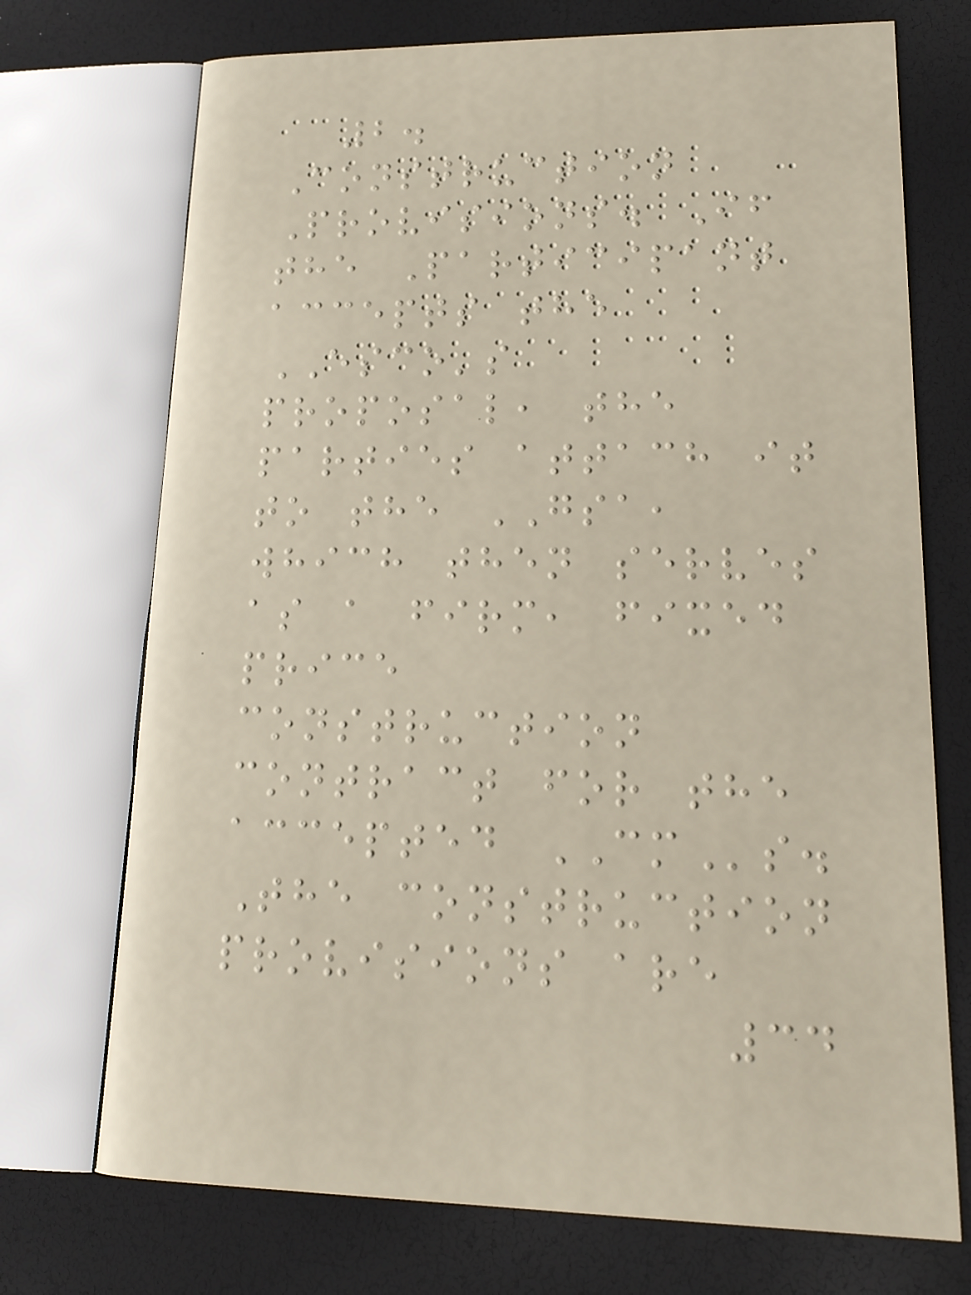2.
Construction
Provisions. If
the Participant
accepts the
ESCO's
proposal, the
parties attach it
to the GSA,
which then serves
as a firm, fixed
price
construction
contract for the
accepted CMs.
The construction
provisions are
34
